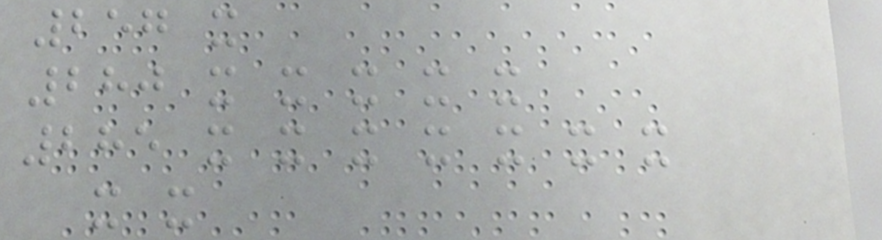257 x
280 x x x x x
285 x x x x x x x
x x
